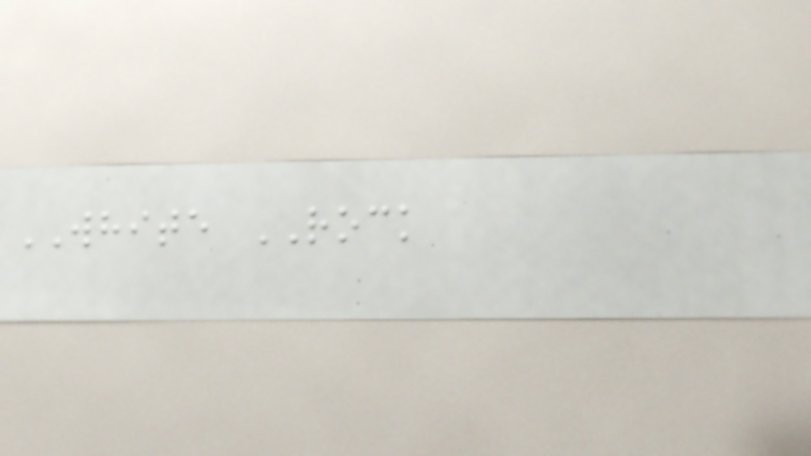WHITE ROCK
